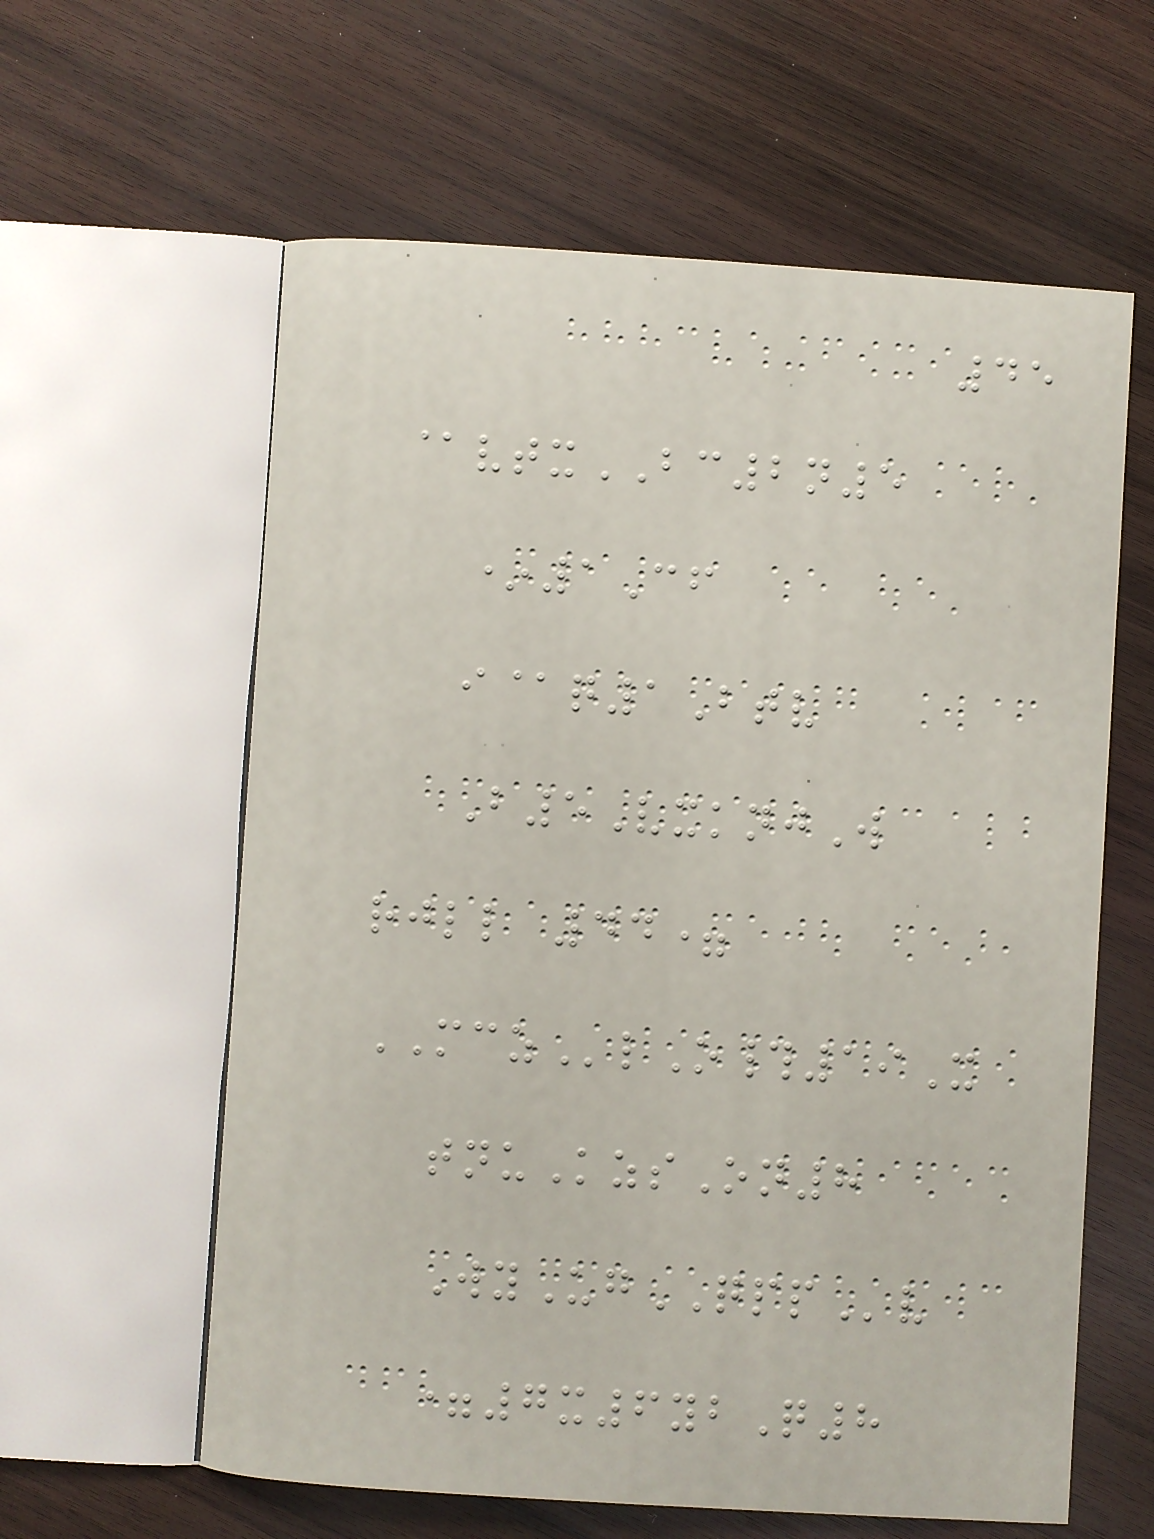45
@vtxBC2n5
*1Cf
i@q1Btv
B5VxknjW
rjll 44=
MCZlO#19X
tnuKzsOn8
WyUgQPPv
=7x6ybQ8
